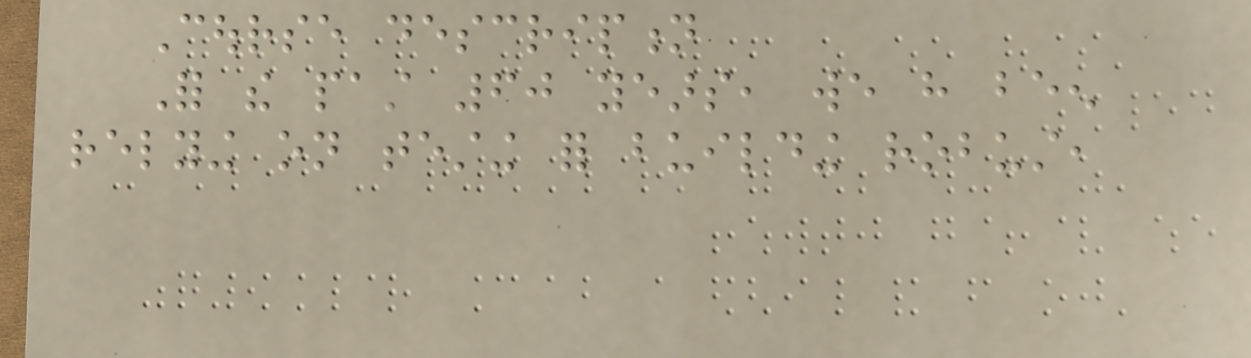Course description
For the past 60 years, we have been
relying on testing for building robust,
